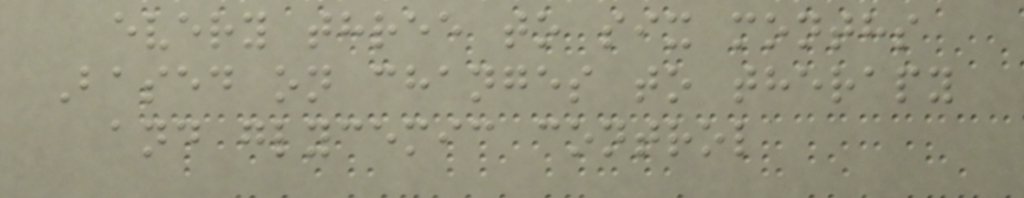every three to six months
Based on changes to therapy
and glycemic control
